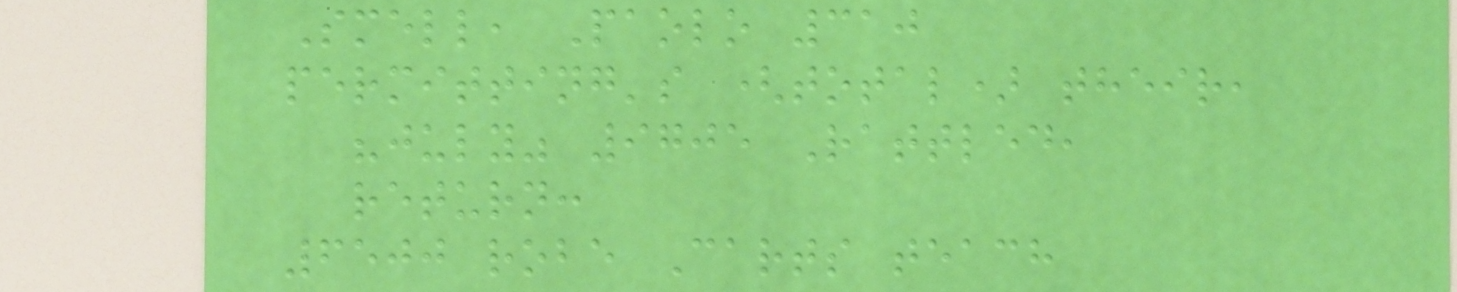Smell, Paolo 310
permitting's (total) their,
"july" 9705 Rattled,
return:
6500 robe Carts teach
